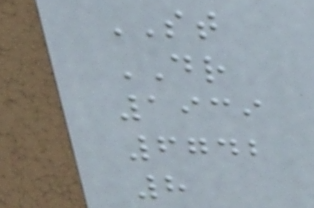ST
DR
1939
6742
8
